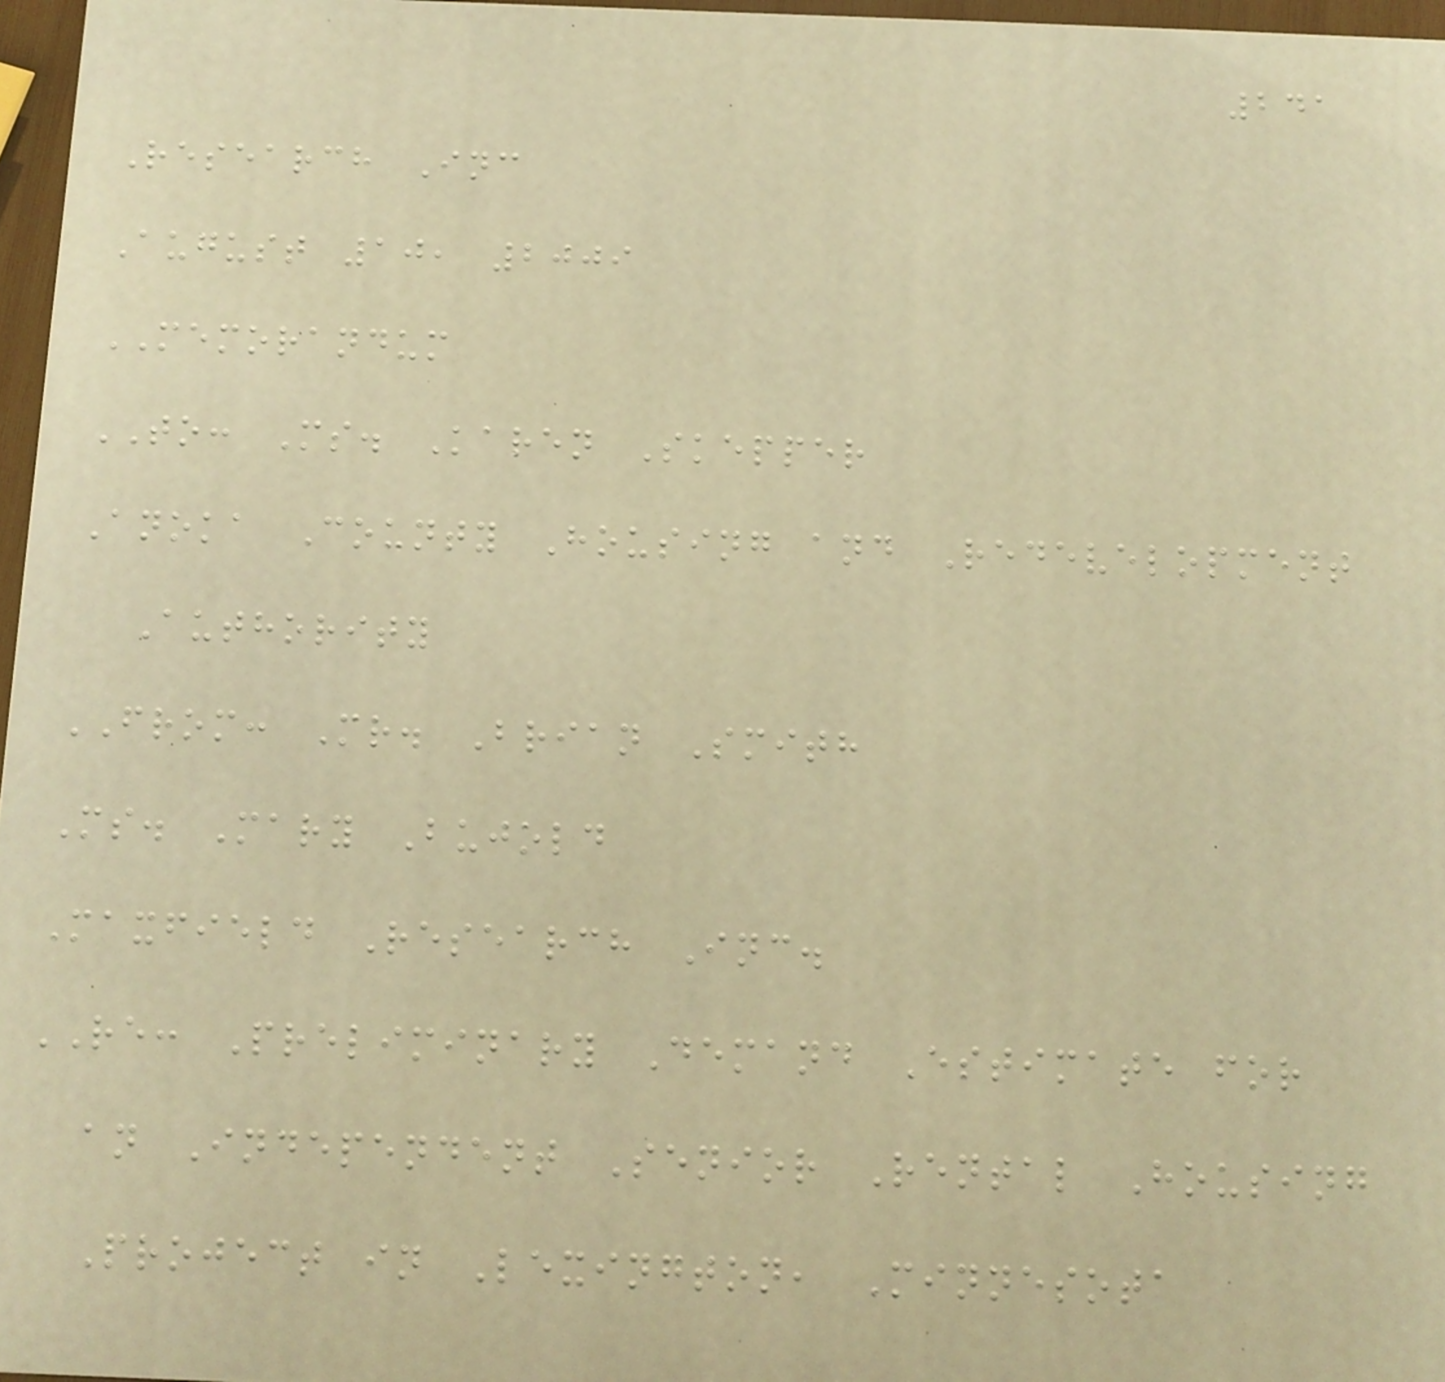241
Research Inc
August 10, 2009
MEMORANDUM
TO: Ms. Karen Skepper
Anoka County Housing and Redevelopment
Authority
FROM: Mr. Brian Smith
Ms. Mary Bujold
Maxfield Research Inc.
RE: Preliminary Demand Estimate for
an Independent Senior Rental Housing
Project in Lexington, Minnesota
